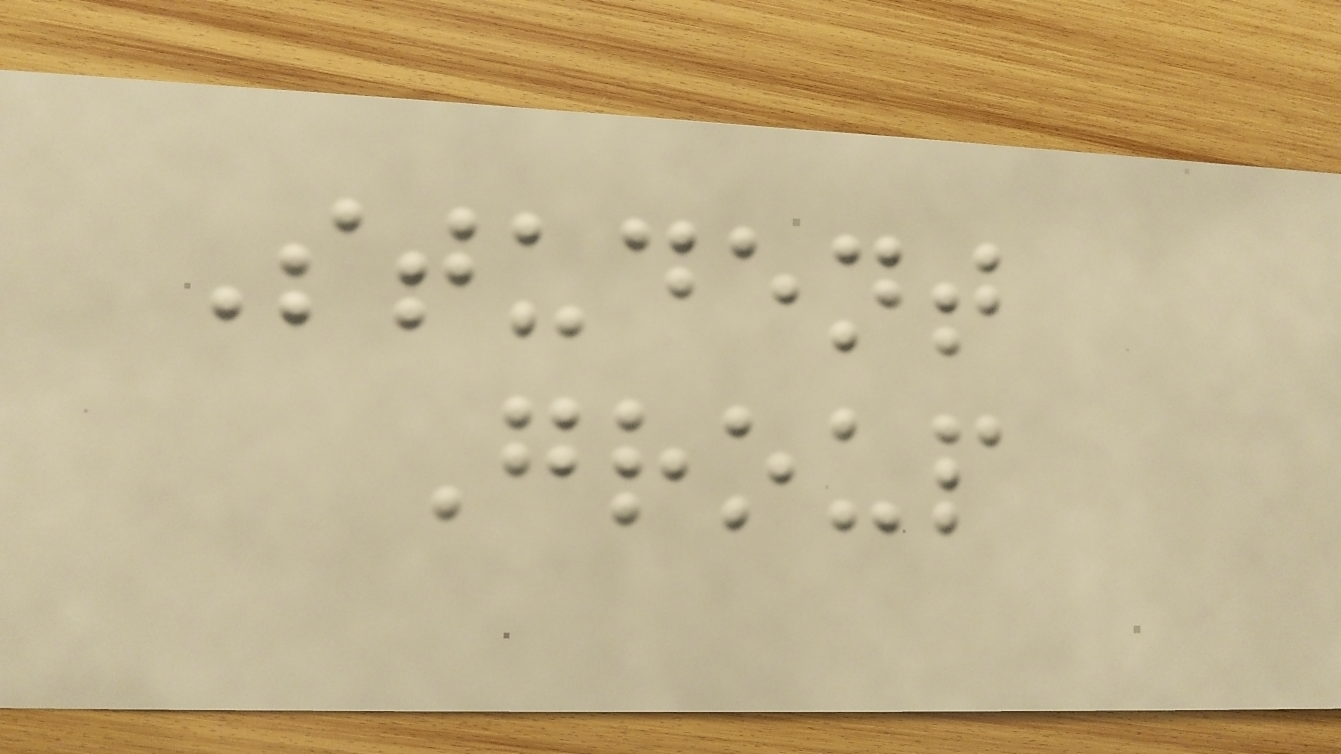Student
Group
